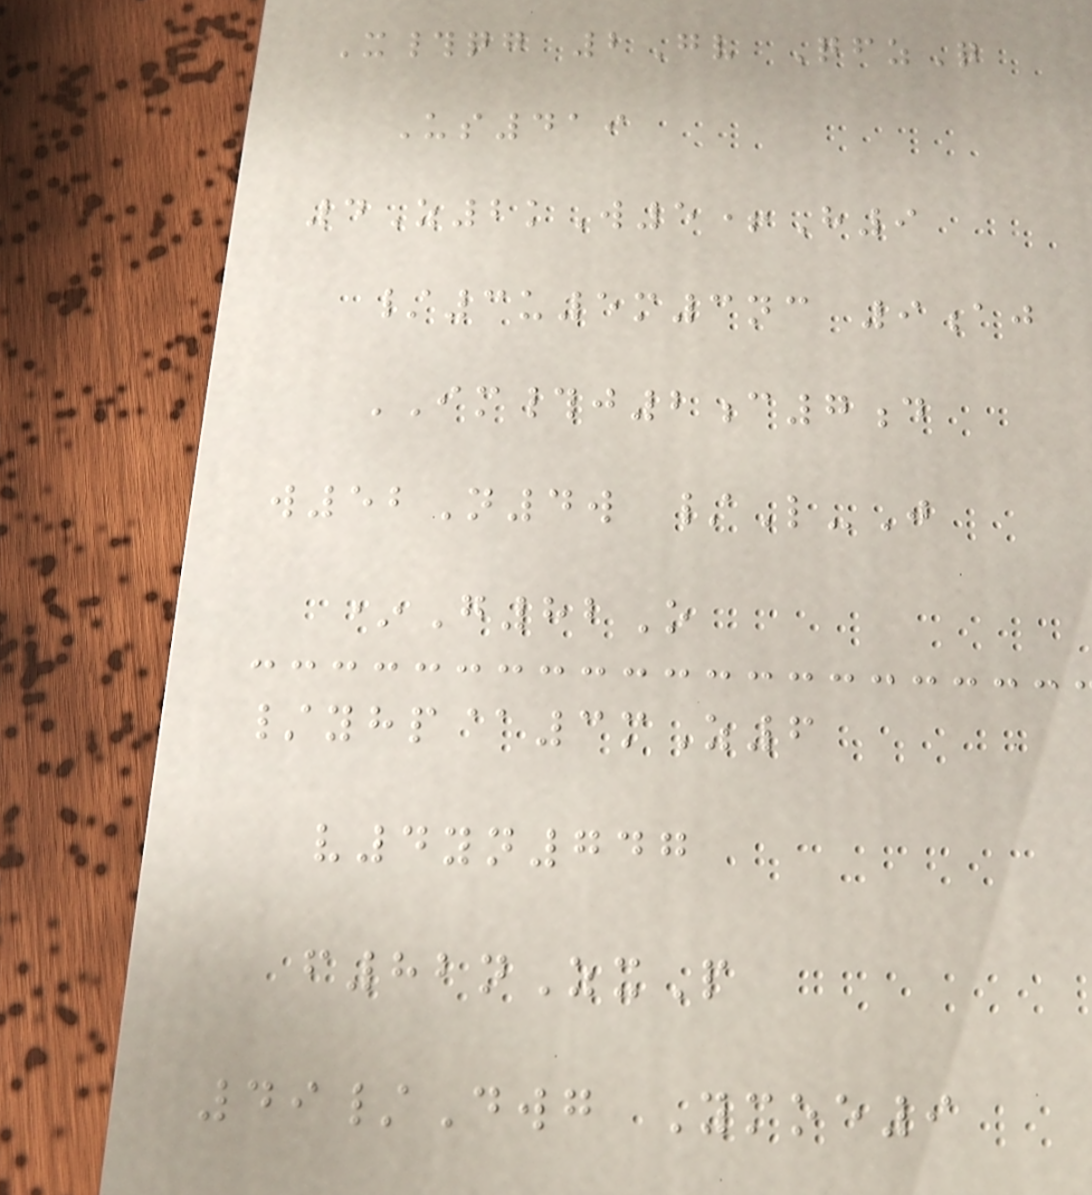X#qg 2Gv QfzQ
Us419
4Z2kW5+H9
/3u5m3nc 9aj
IM#j2c7d
w52N4w /L-J
*G82O
/yhp@3mZ6
v4yn747
f82nZxP
49/Dwg Ymoe9
